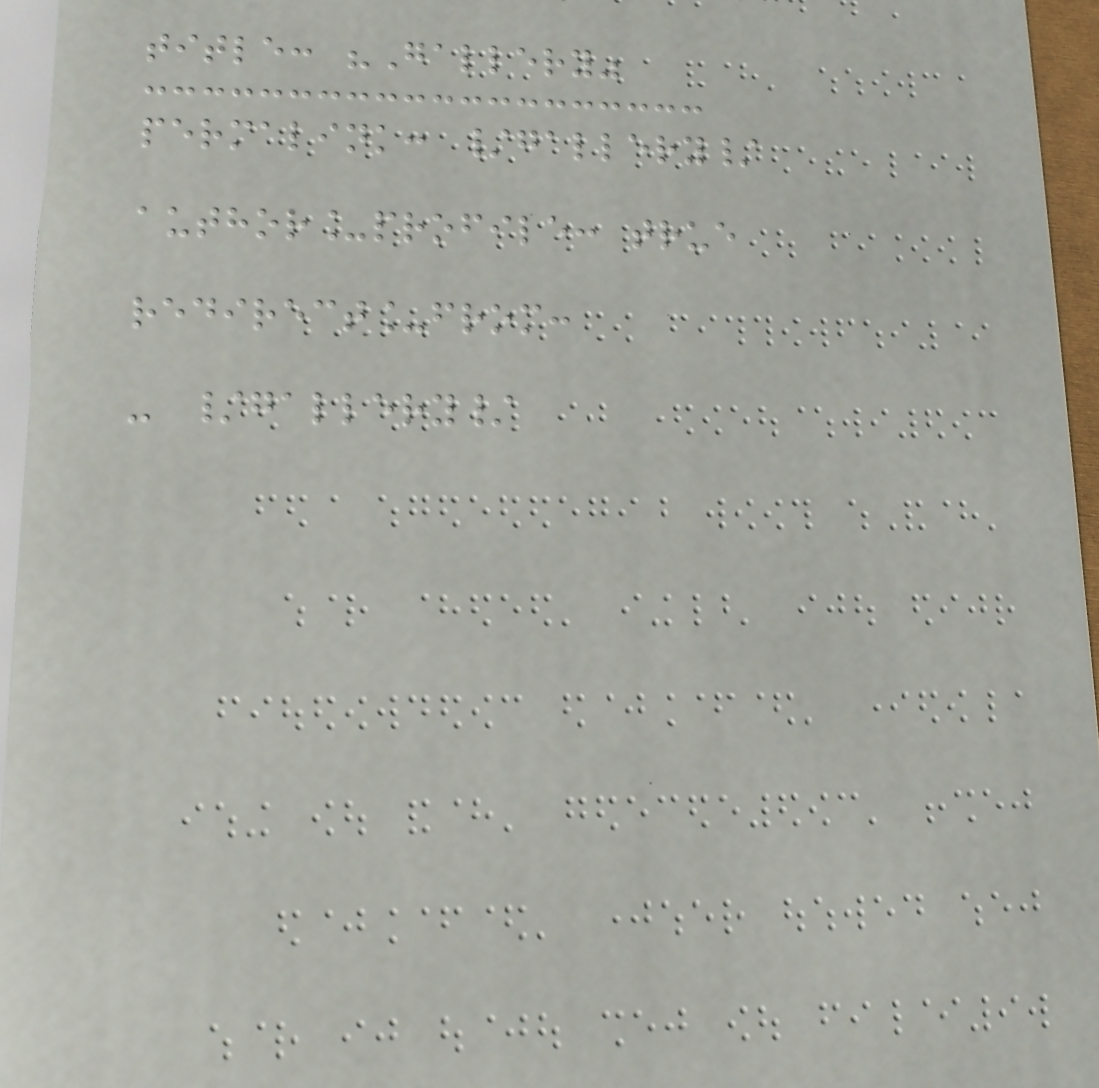title: "Gallery"
permalink: /gallery/
author_profile: true
redirect_from:
- /gallery/
